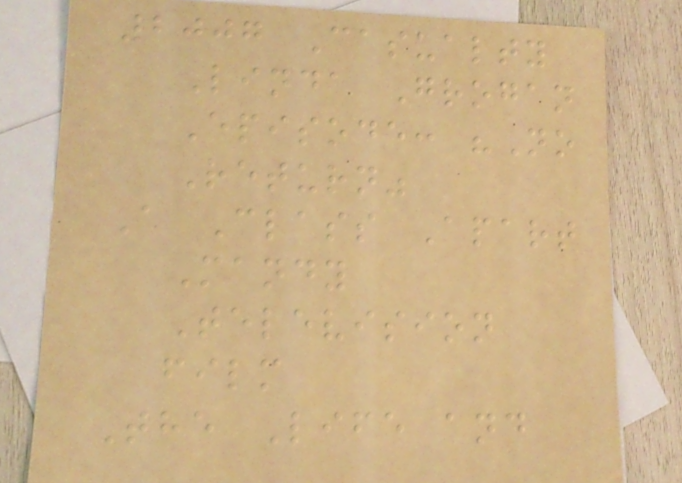2007 Casualty
Linda Grogan
Episode: "No
Return"
A Class Apart
Mandy
Television
film
The Life and
